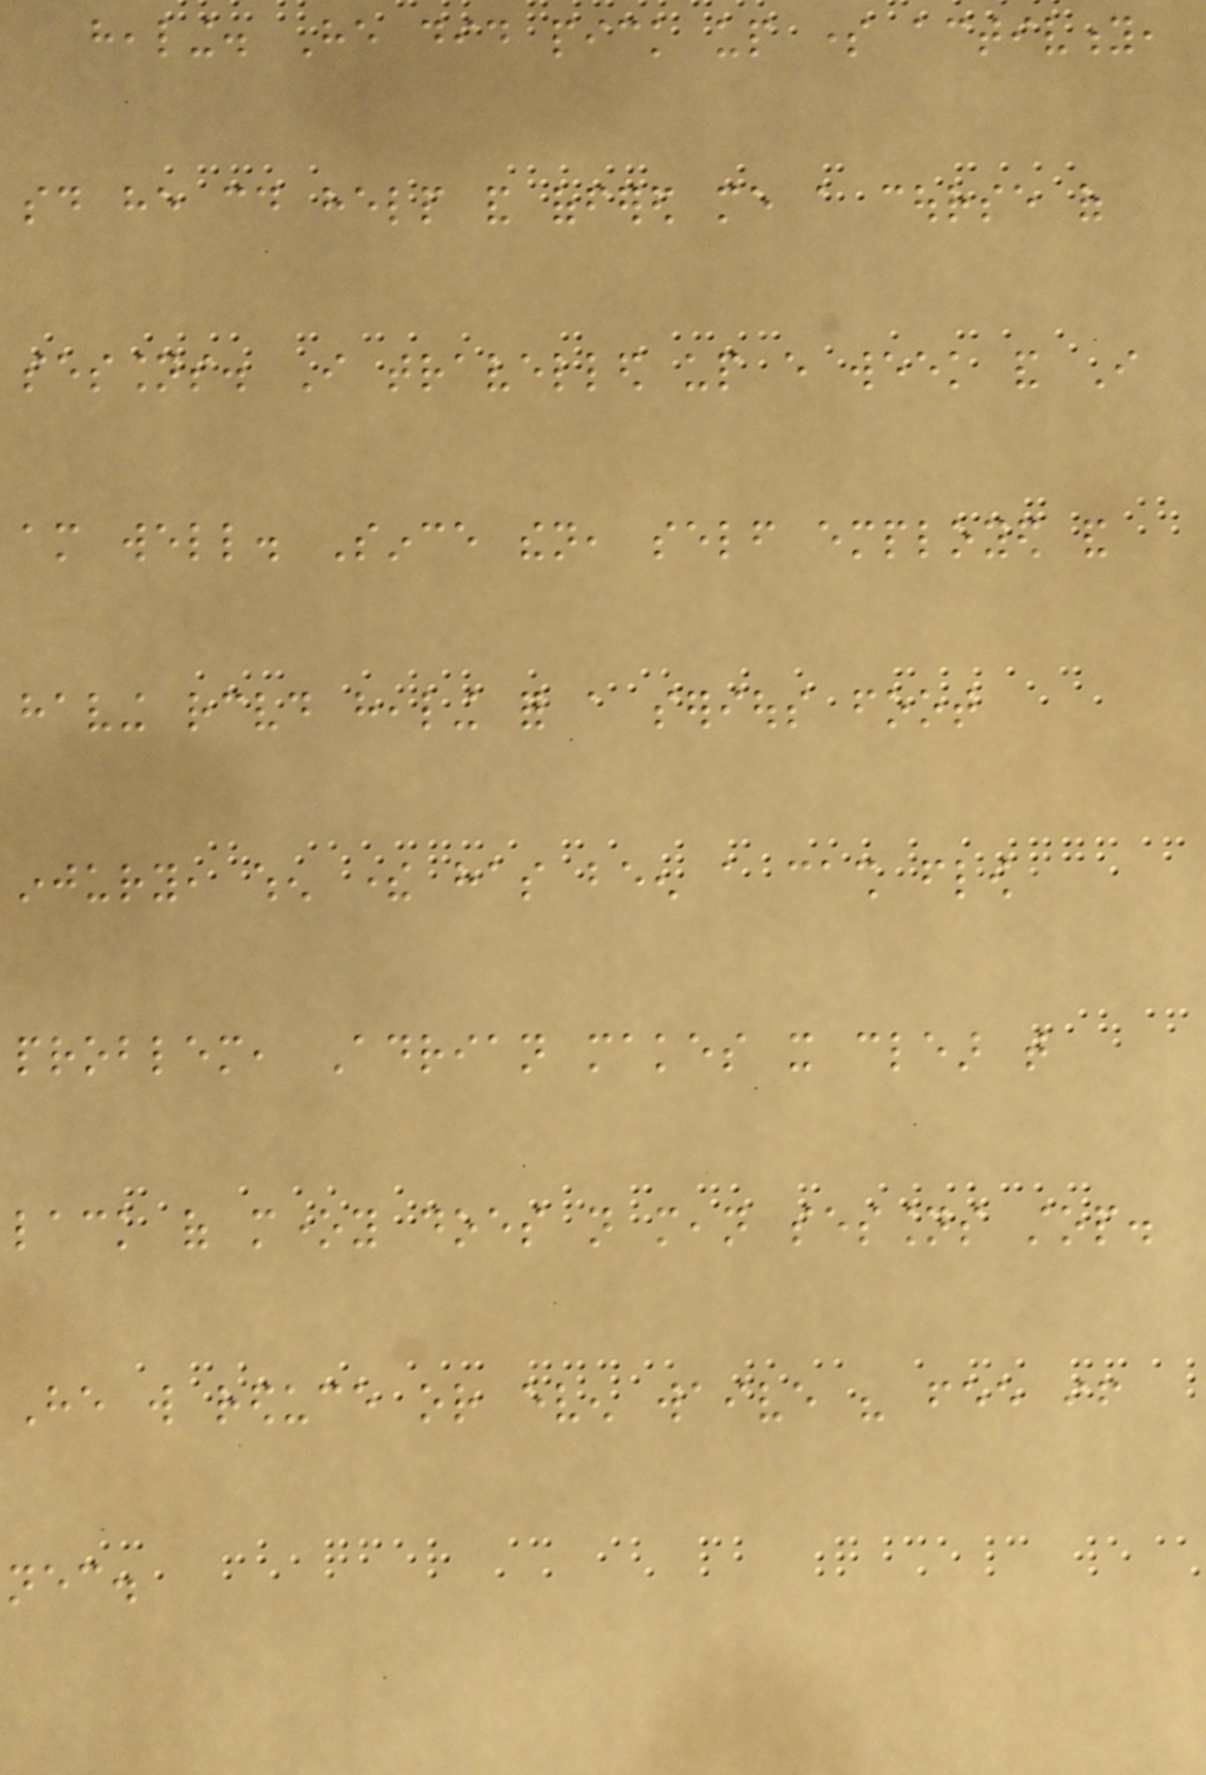healing. He did pick up some activity,
said he could help and offered me a course of
sessions. I travelled up every week and I
am well. Since then, self employed and
having received healing for a serious foot
injury, when there has been a cash flow
problem, Adrian makes it clear that
lack of money does not mean sessions stop.
He will reduce or even waive his fee if
necessary.
